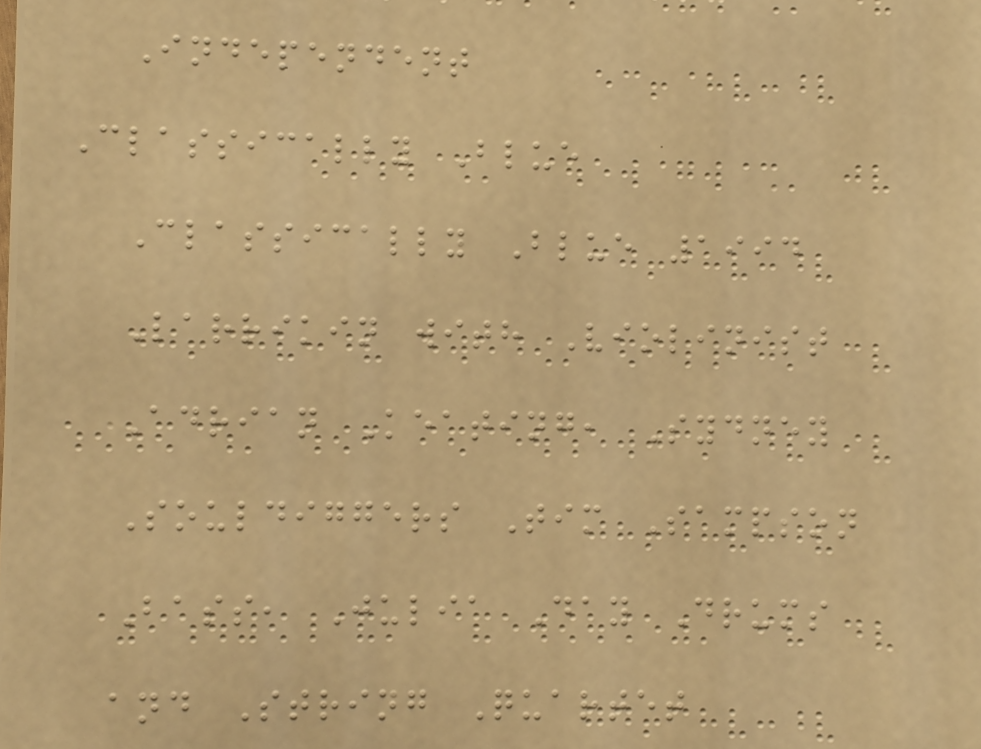Independent
Classically Blue
Classically Blue 1994
Larrikin with Violinist
Adrian Keating, Sydney
Souldiggers Tim Sampson
Bass, Julia Day Drums
and String Quartet
